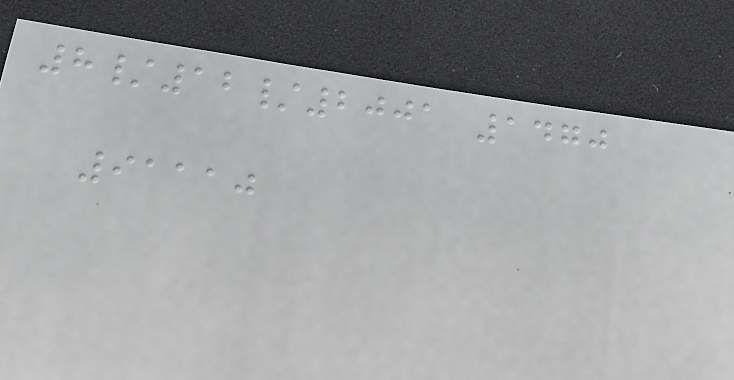8/12/2001 1470
91110
